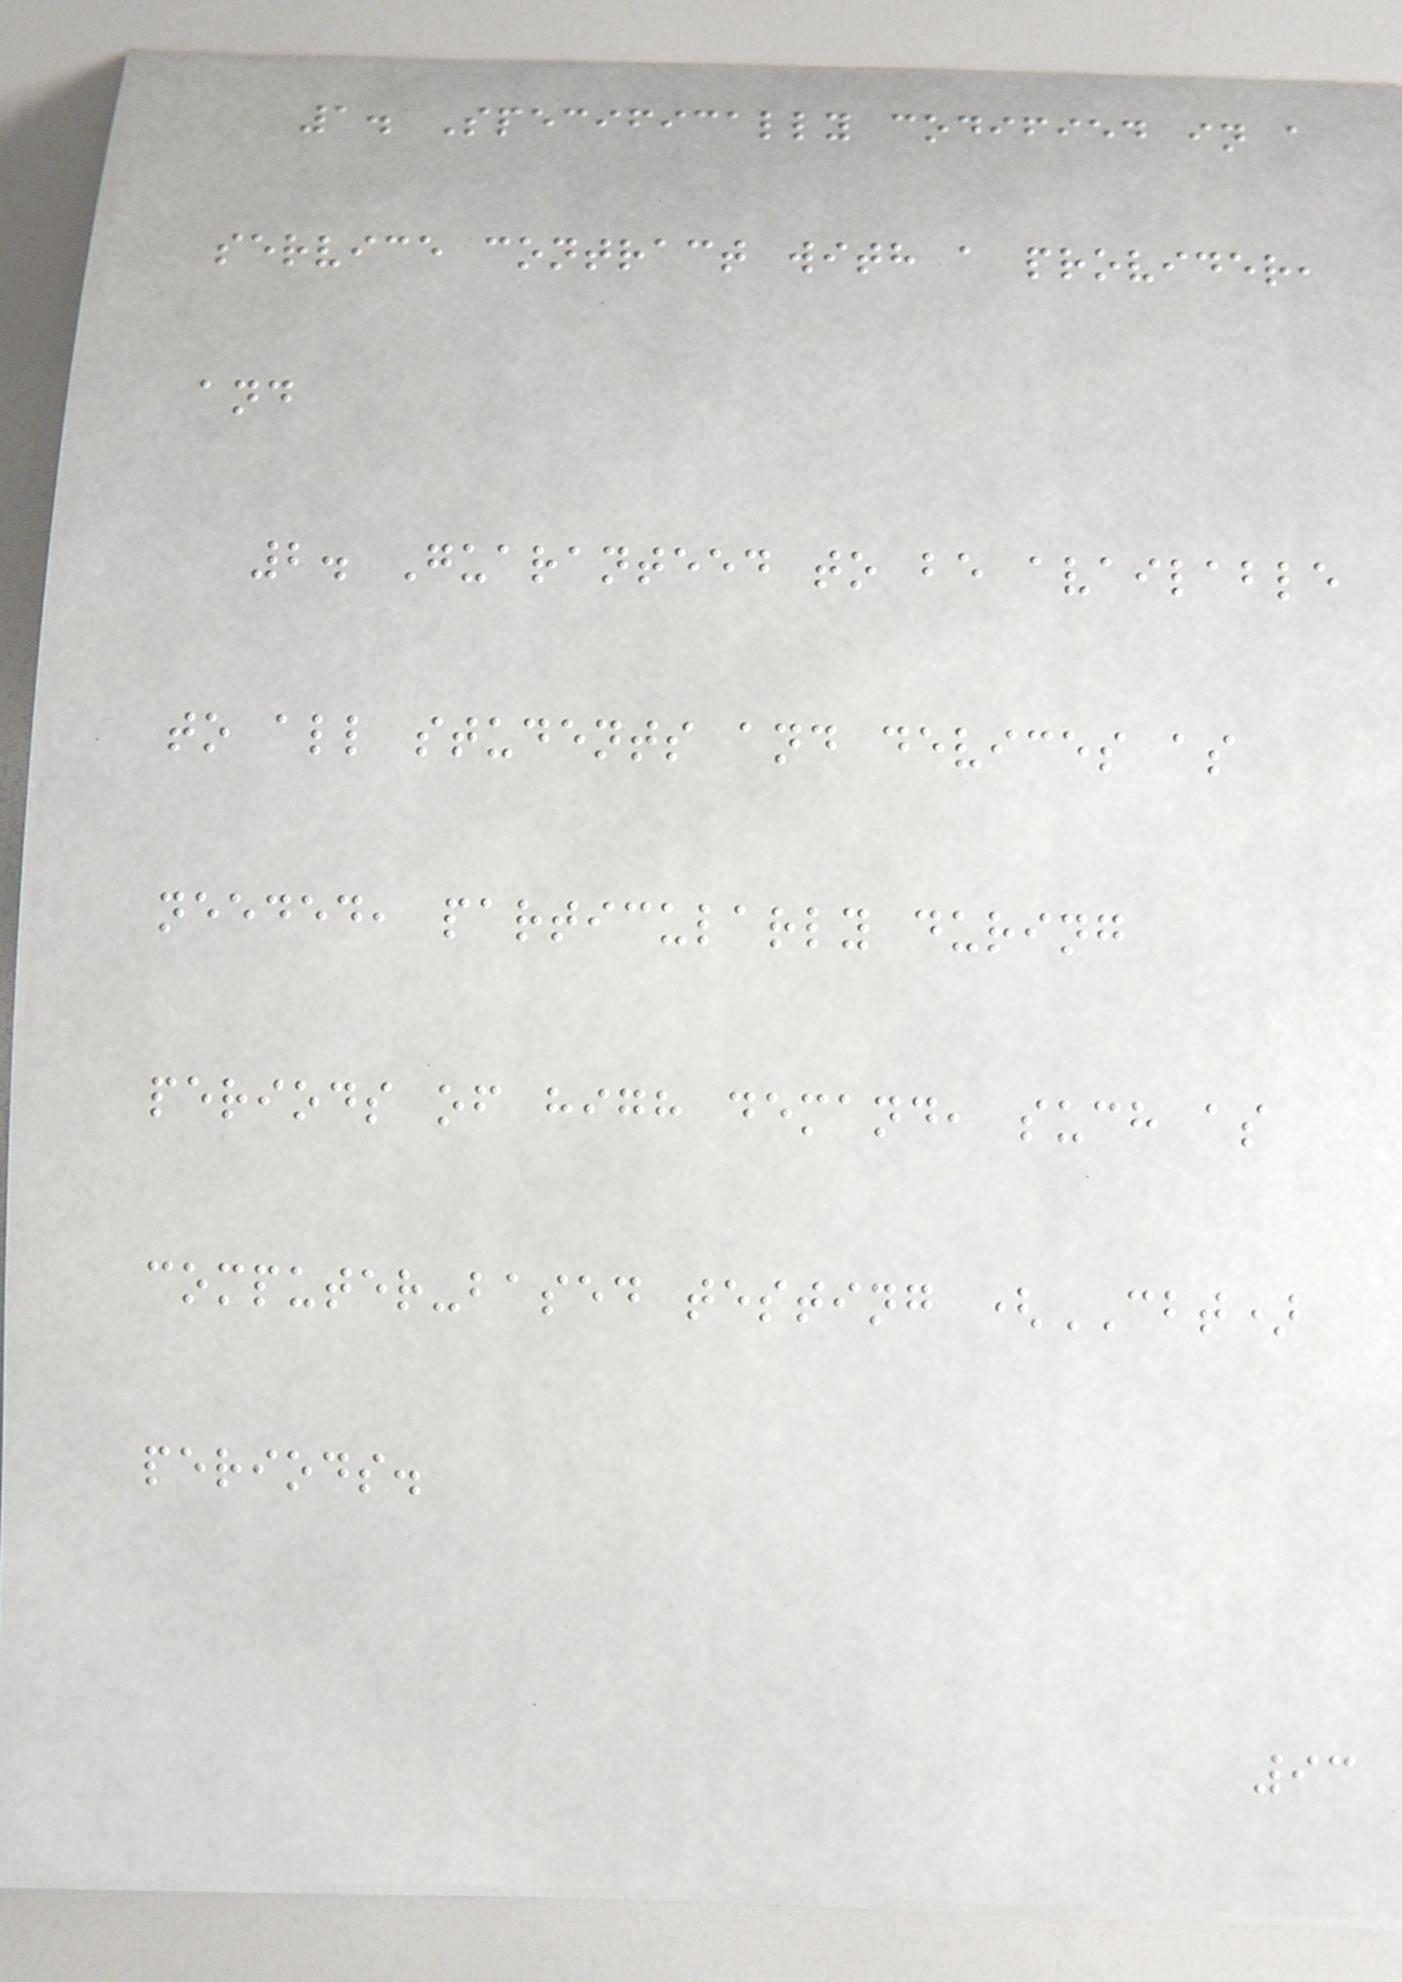1. Specifically codified in a
service contract with a provider,
and
2. Guaranteed to be available
to all students and devices as
needed, particularly during
periods of high demand, such as
computer-based testing (CBT)
periods.
93
